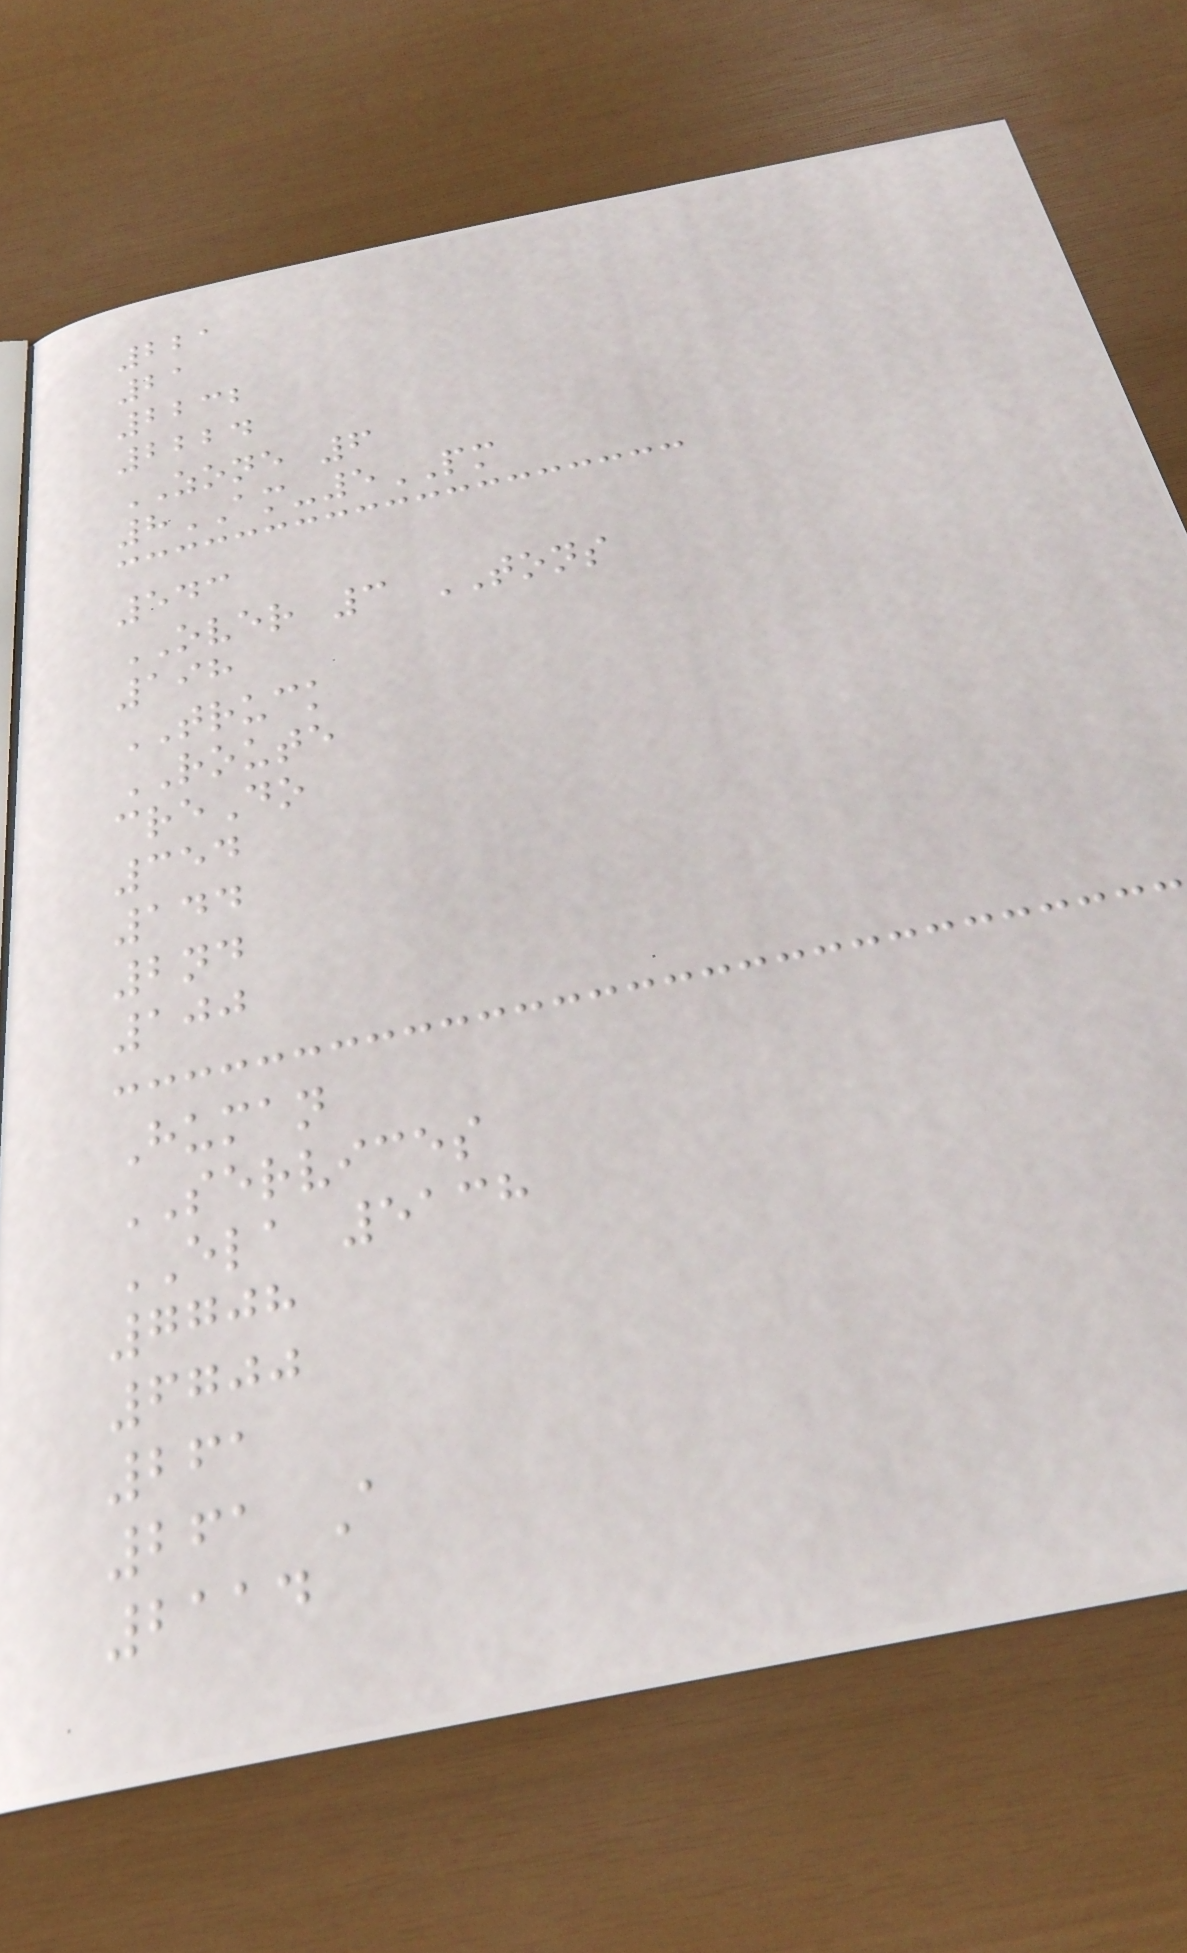221
21
2232
2224
ZONE 6
8AM-5PM
543
OVER 3 TONS
198
TRUCK
ROUTE
creDo
354
144
2nd
100
Human
SERVICES
ELA 5138
7708
6700
261
261 A
2114
